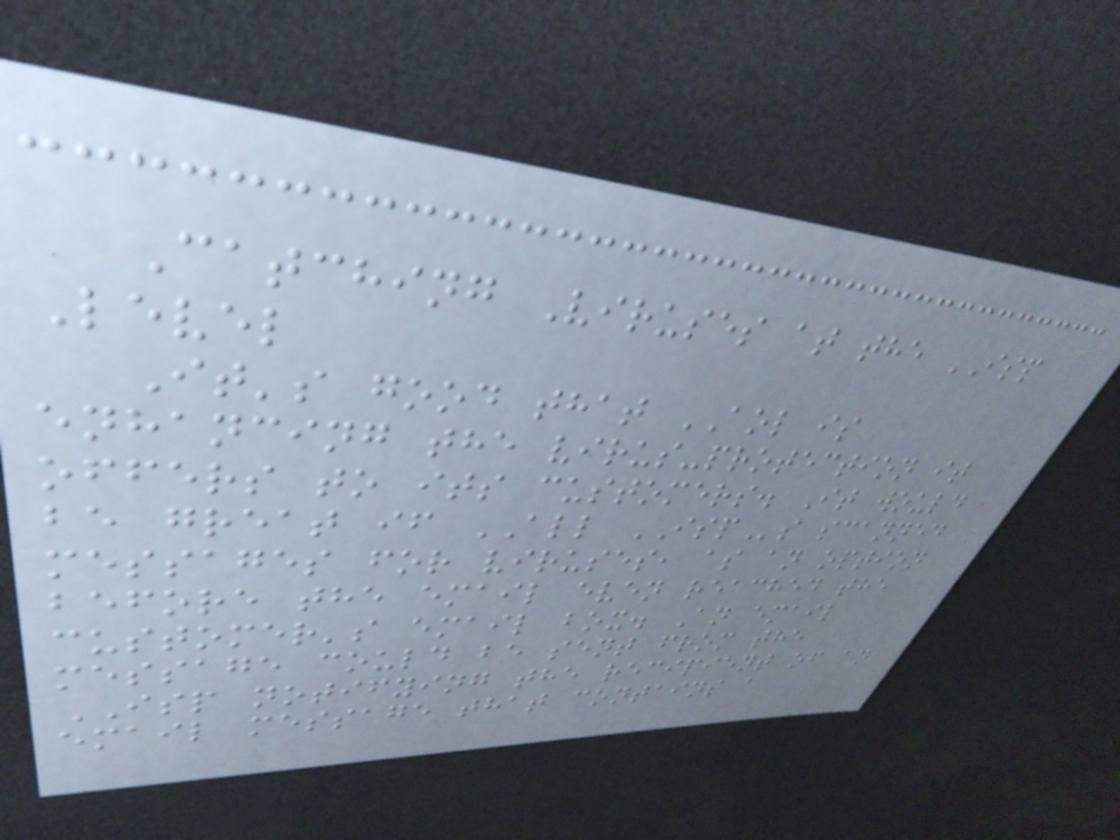Catching Viruses at the ISP
Level
It's good that AOL is
enhancing the virus-protection it
offers to its customers. It would
be great if ALL ISPs scanned
messages for viruses, as an option
before the email even reached the
customer's email box. An email
message could be sent from the
ISP notifying the recipient of an
email message that contains a
